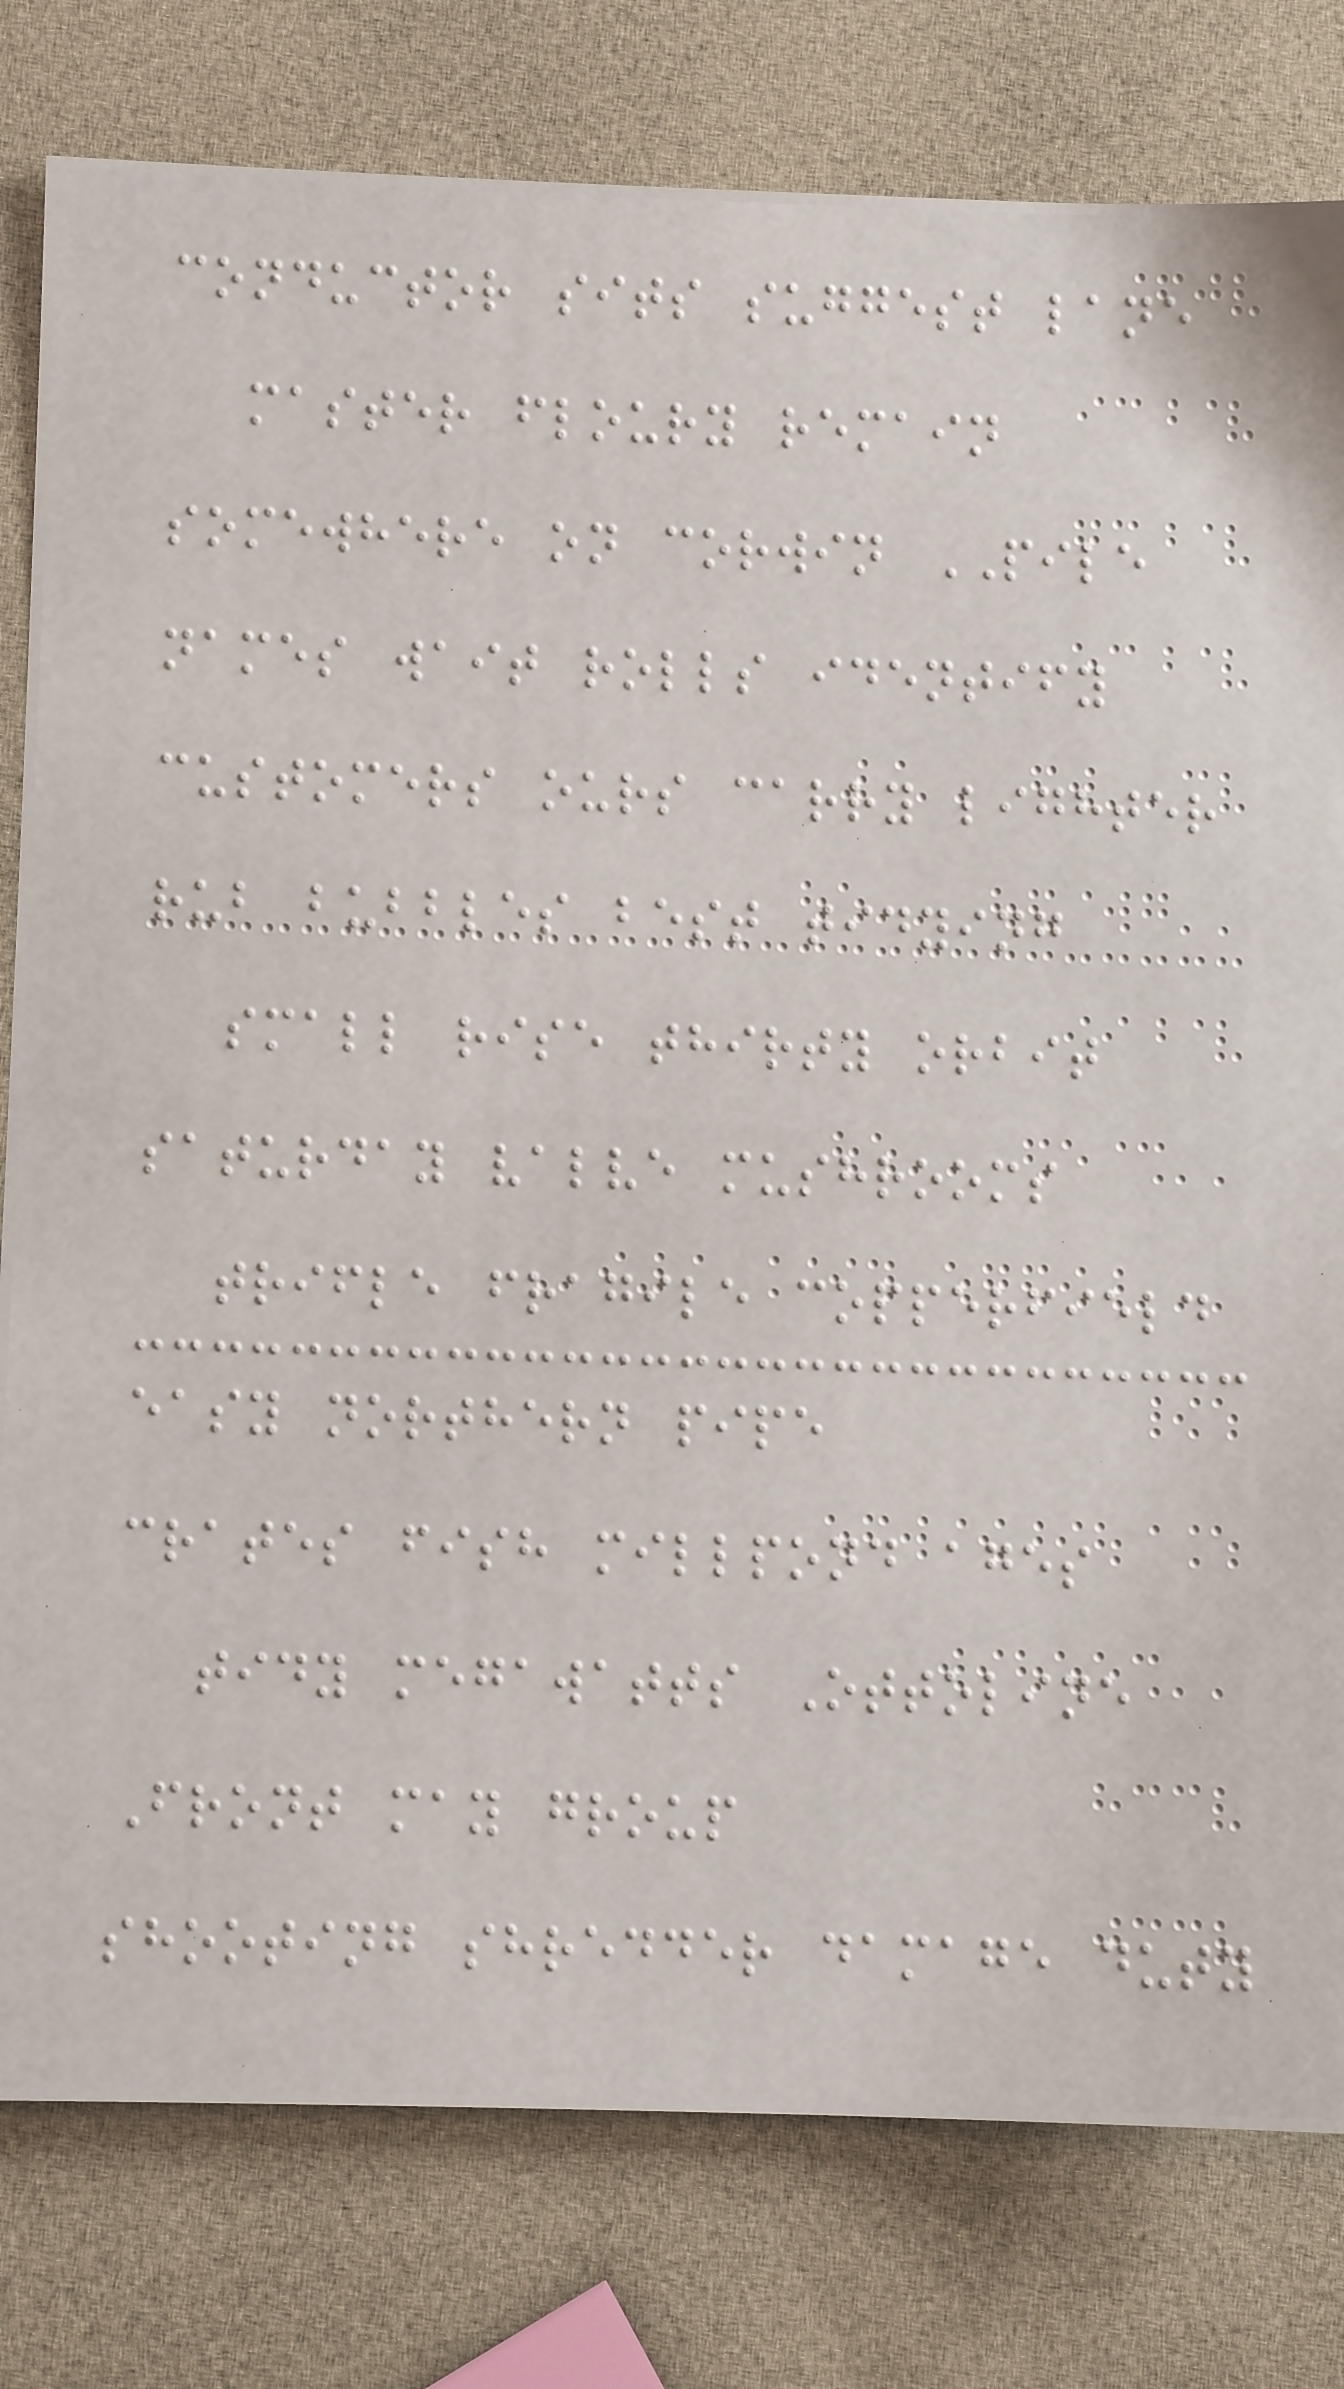conductor sits suggest lane
master floury remain
somewhere on corwin PILE
names wait rolls identify
customers ours carry lighter
rub bubbles best tidying
small rise thirty orbit
saturday valve mushrooms
trifle fragile copperfield
easy northern pipe
crates fish millpond ages
tidy megawatts Ottoline
Front may group
shooting shredder damage duty
